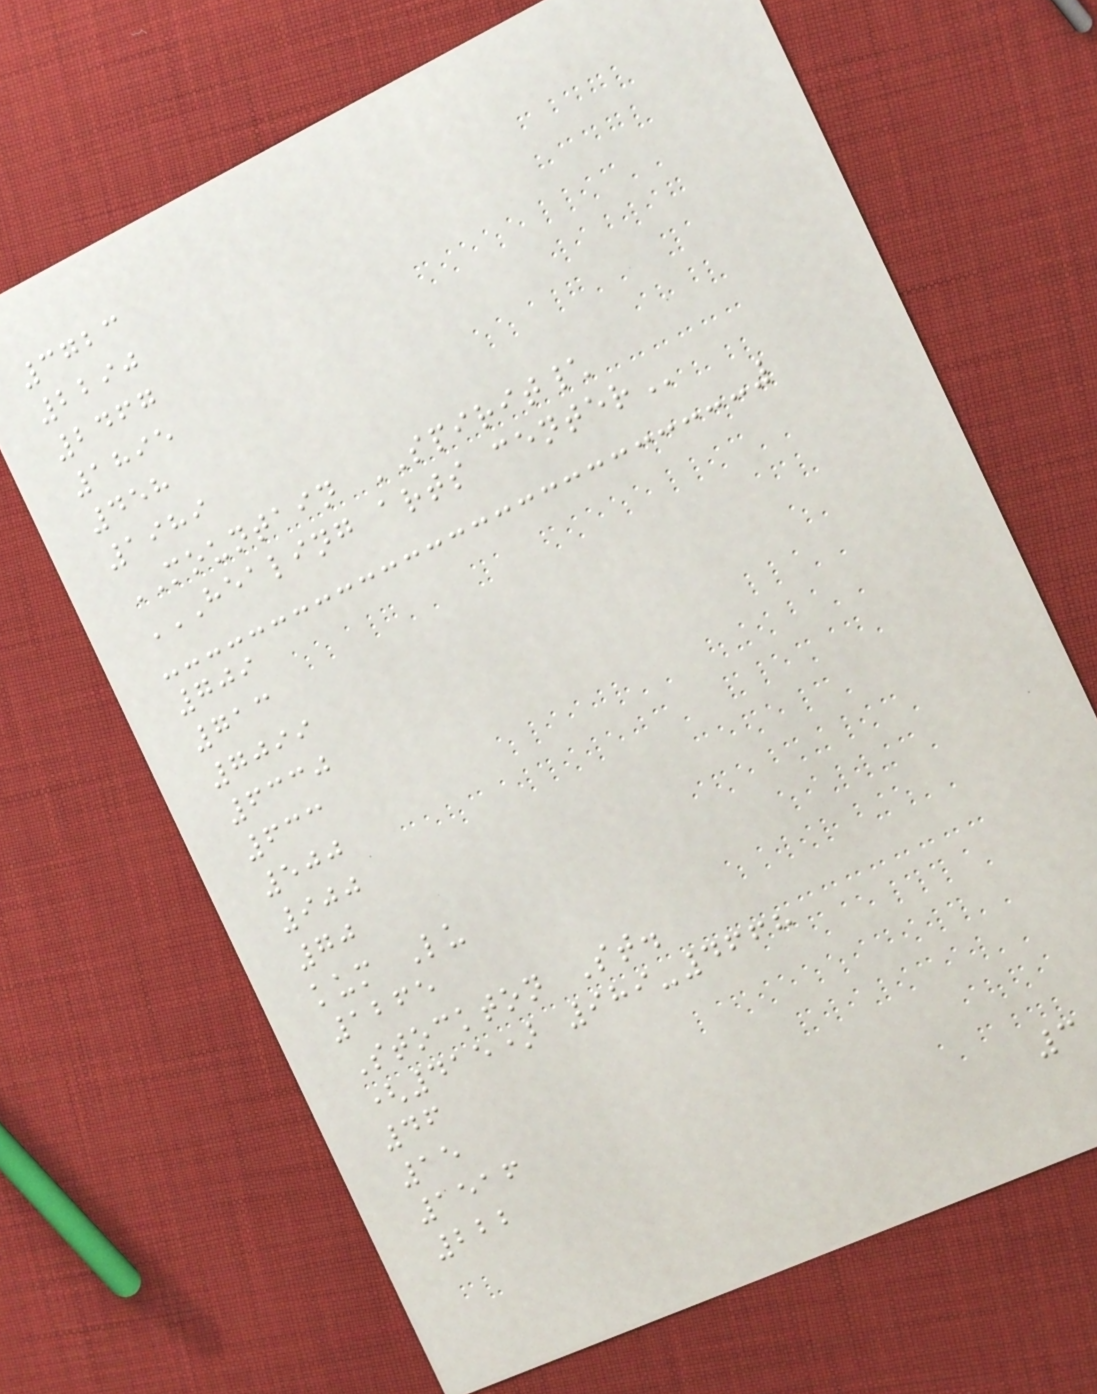3723
2290
2467
1895
458
1989
MOUNTAIN SPIRIT\
HEALING ARTS CENTER
709
713
7099
6330
633
500
900
70
kum Lu
1265
Stockton St.
(415) 989-4668
46
15
1516
222
3
